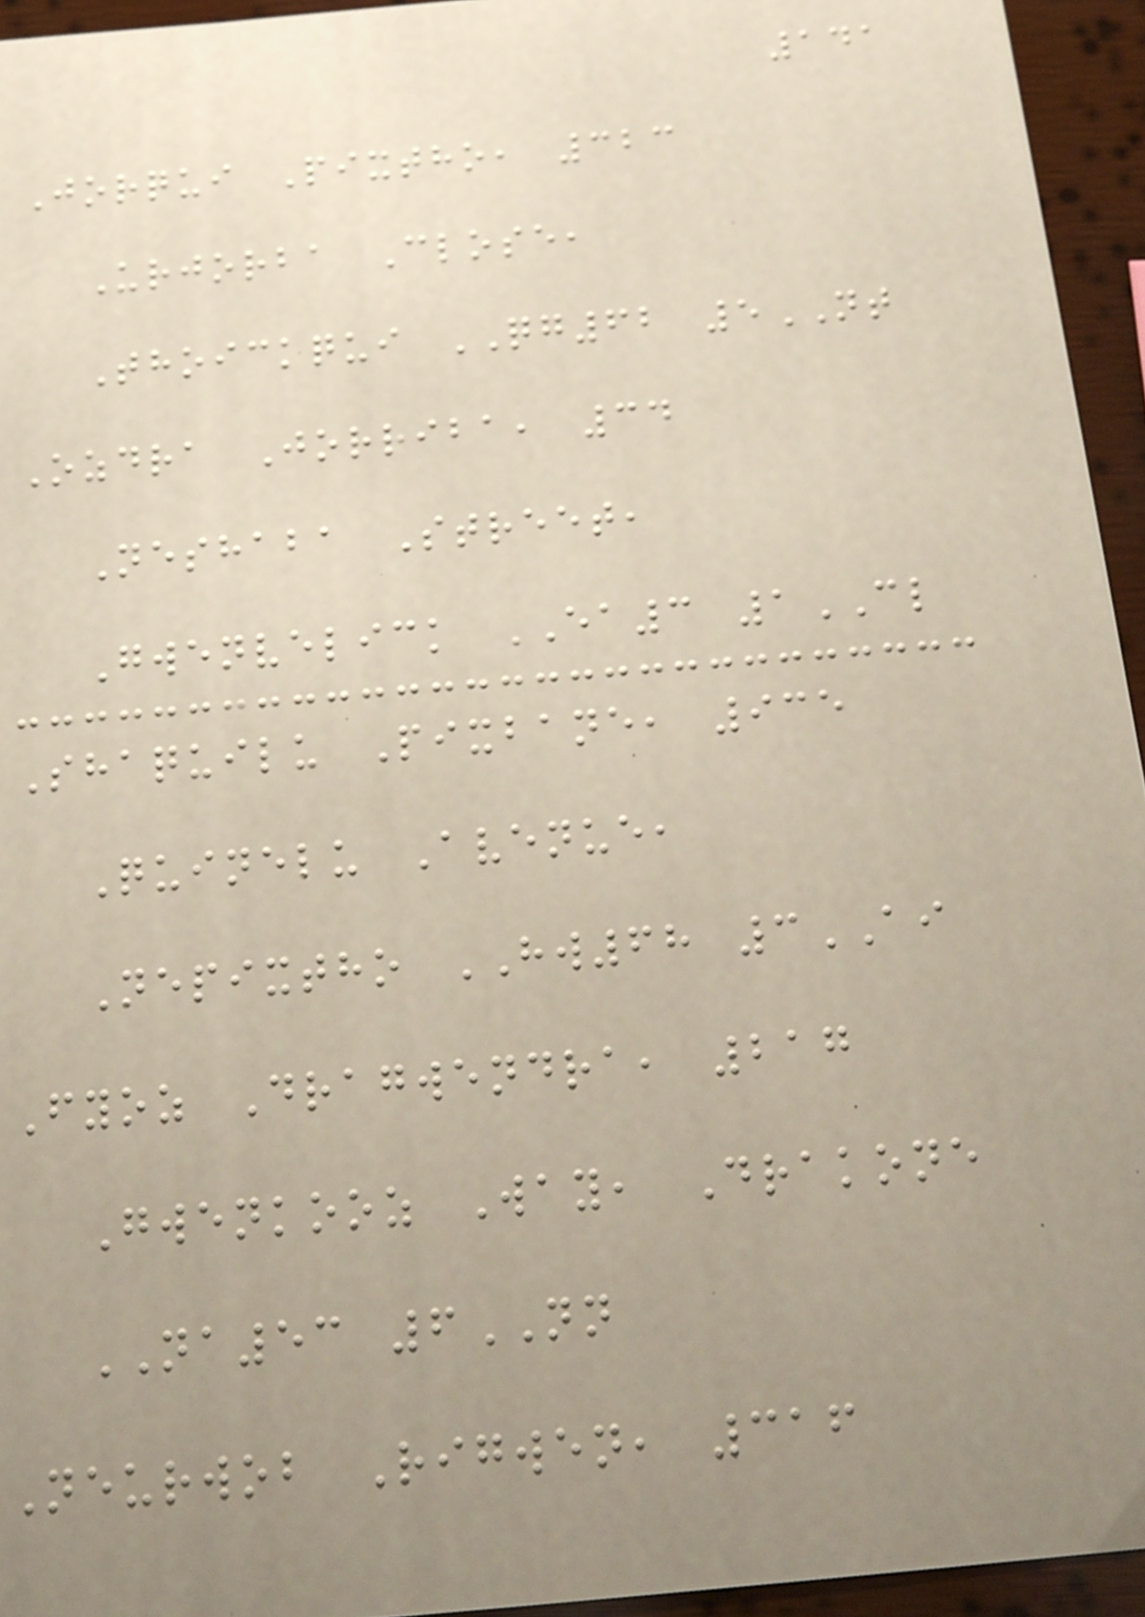141
Jorqui Pixtho, 323
Urjorba Close,
Thoickqui QG62 5NT
Ozdra Jorriba, 34
Neshaba Street,
Gwenvelick EA3 1CL
Shaquilu Pixbane, 935
Quinelu Avenue,
Nepixtho HW68 3AI
Fyoz Dragwendra, 217
Gwenkooz Way, Drakone
NA53 6NN
Neurwob Rigwen, 316
